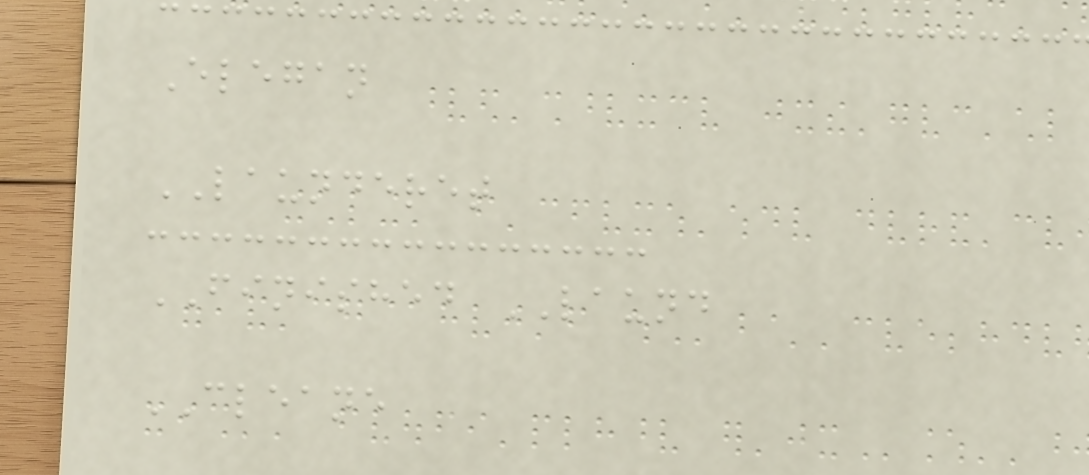Elegan
LAUNDERET
FINISHED LAUND
CLEANE
